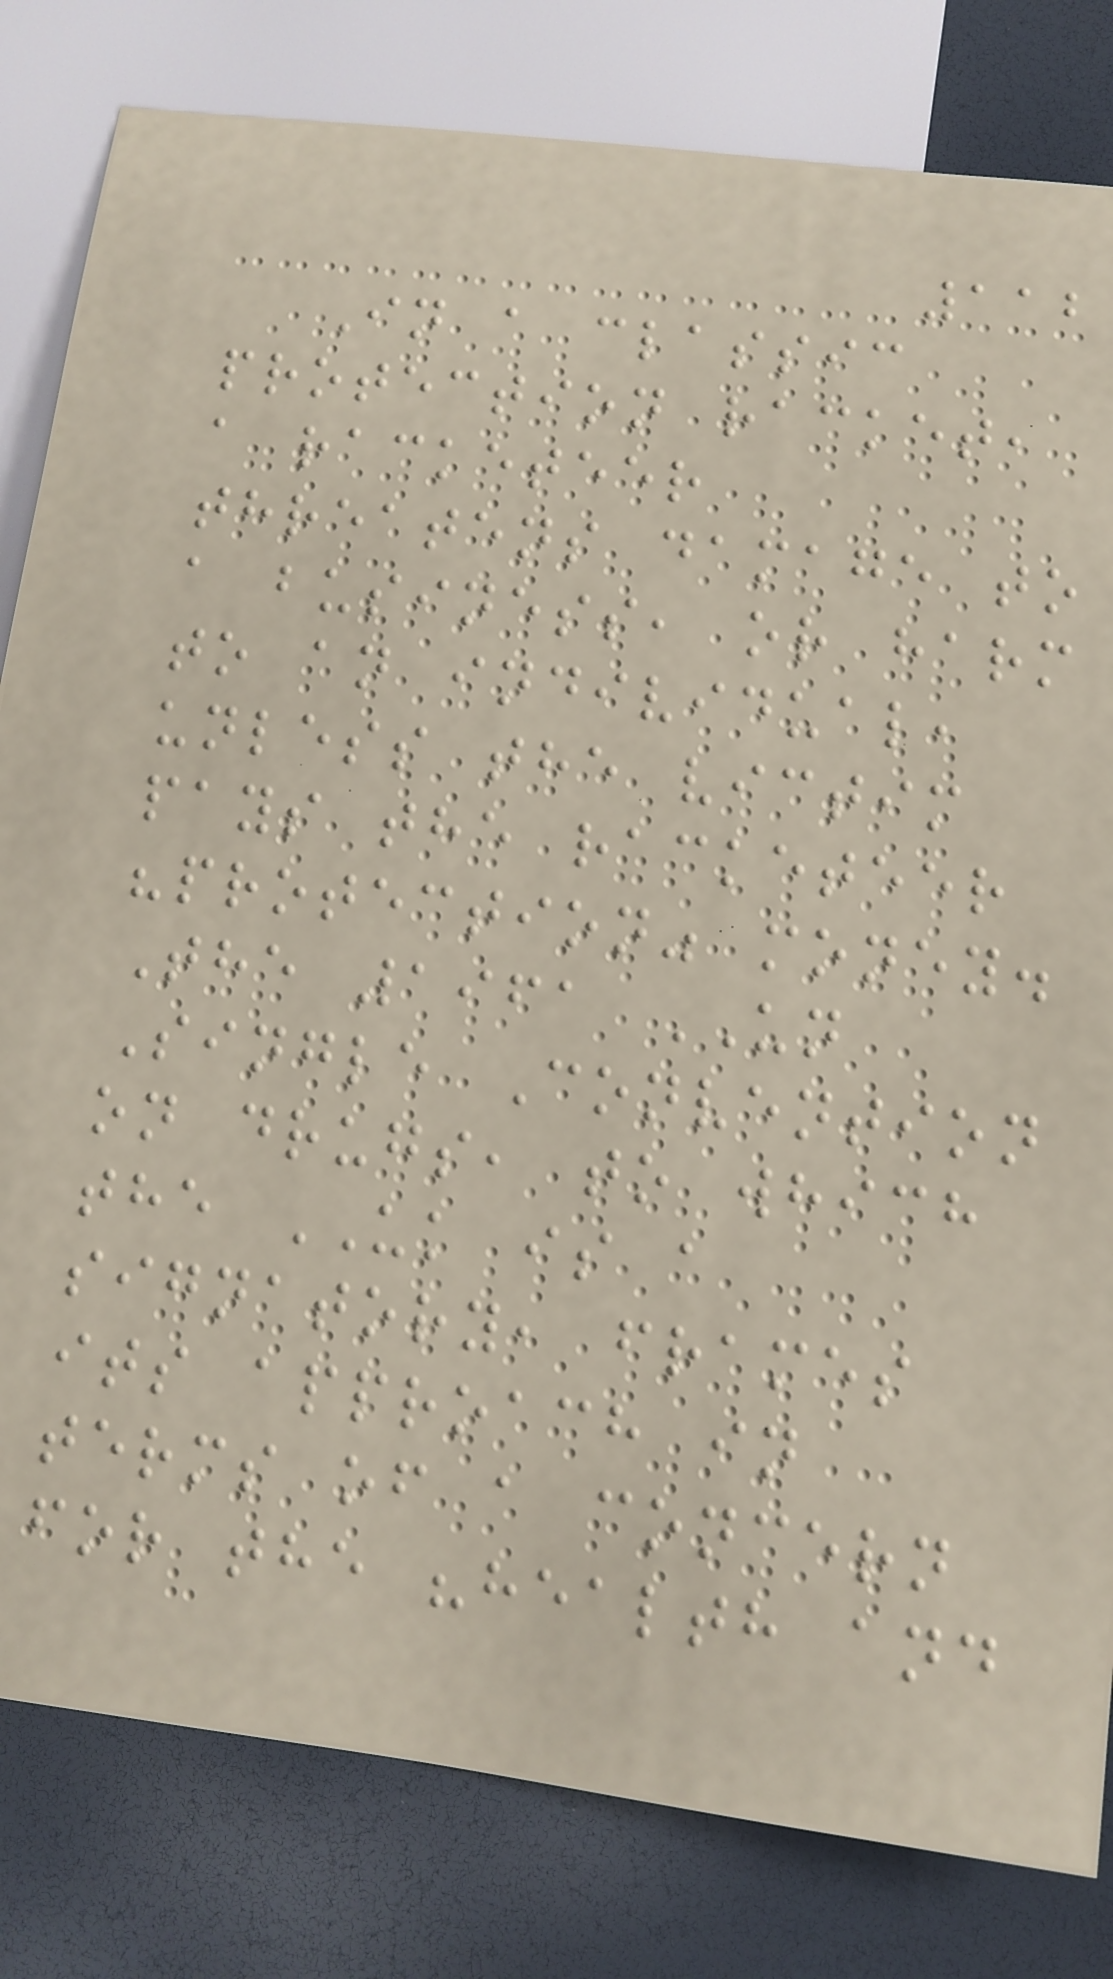112
In a classic
protection racket,
a racketeer
threatens damage to
a business, or harm
to an individual,
unless the victim
pays the racketeer
"protection" money.
The 1961 UN
Single Convention
on drugs, to which
the UK is a
signatory, frames
its approach in
terms of a concern
for the "health and
